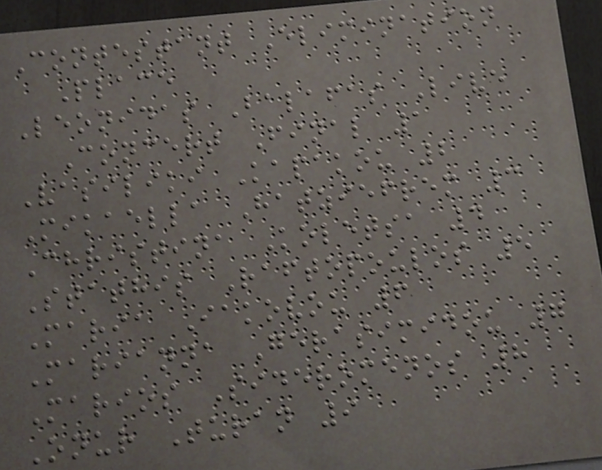Contestant Elimination
Place
Leonidas Balafas Live
Concert Final 1
Vasiliki Kapakou 2
Mikaella Hatziefrem 3
Christina Koletsa 4
Stathis Raftopoulos 5
Maria Iakovou 6
Marianna Gerasimidou 7
Marios Sideromenos 8
Onur Turan 9
